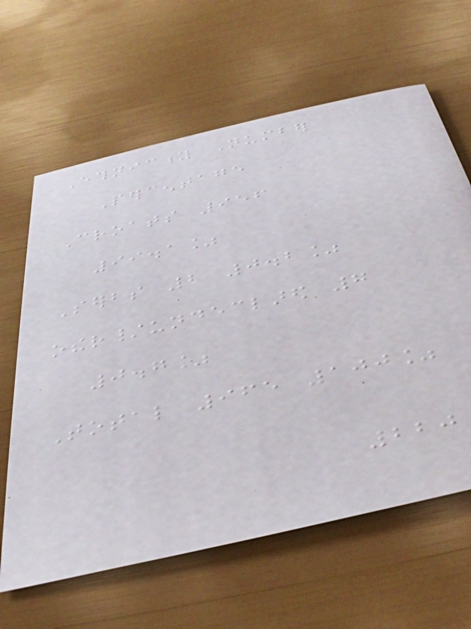Ethnicity Number
Percentage
Croats 956
99.1%
Serbs 2 0.2%
other/undeclared 7
0.7%
Total 965 100%
220
